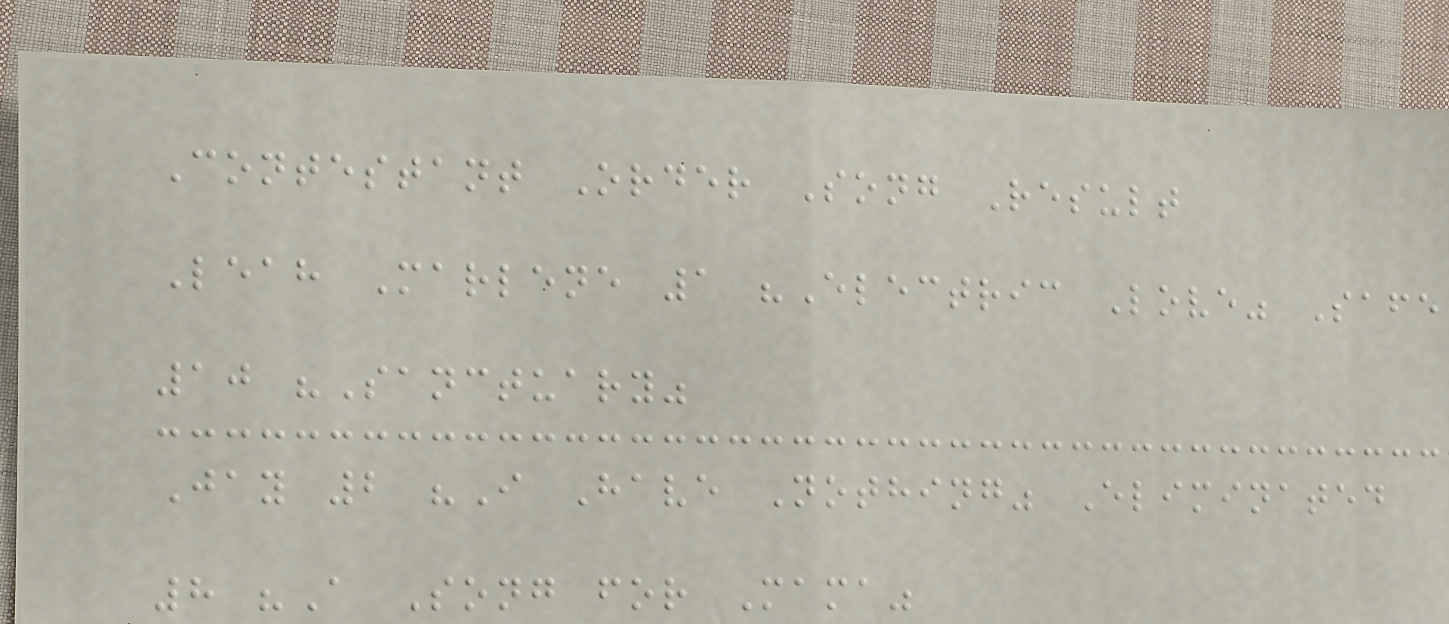Contestant Order Song Result
Leah Marlene 1 "Electric Love" Safe
10 "Sanctuary"
Jay 2 "I Have Nothing" Eliminated
8 "A Song for Mama"
